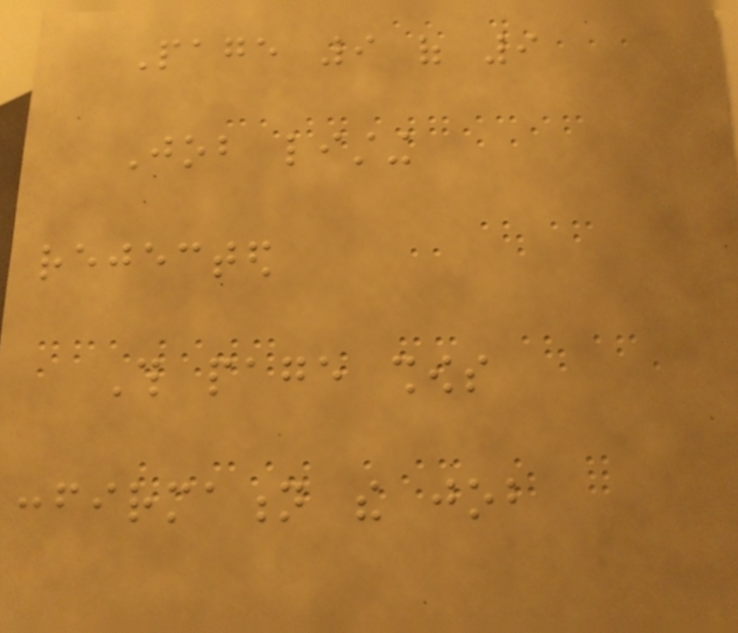Page 9 of 9
Job listing
rejected
This page shows
confirmation the job
